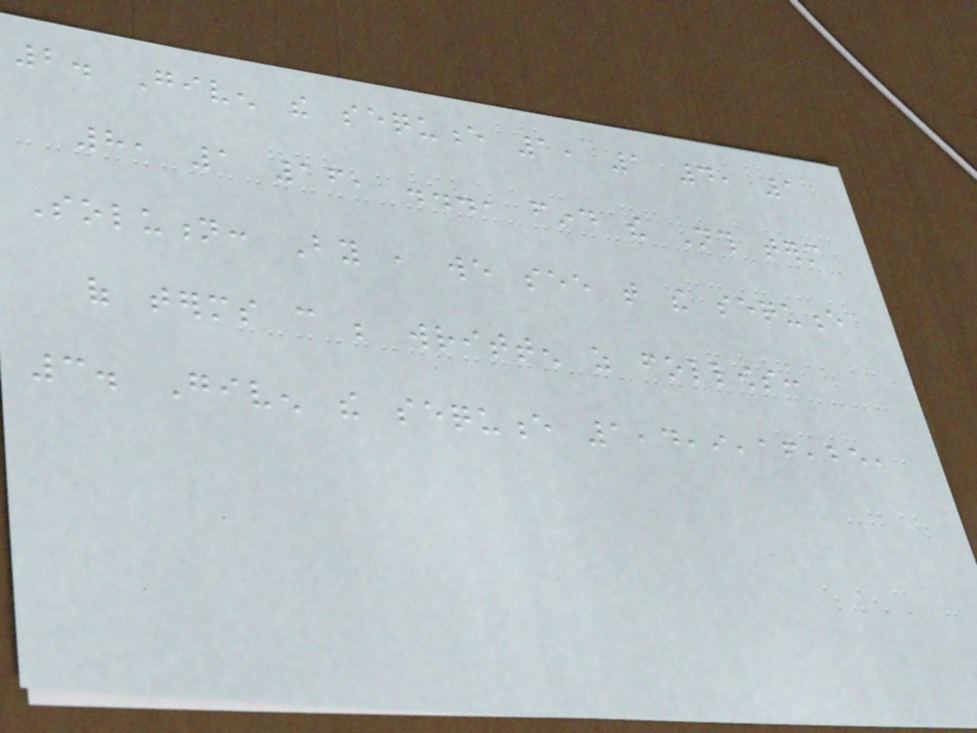2. Given the sequence 1, 1 4, 1
8, 1 16, ..., find the Nth term
Solution: By , we see that the sequence
of terms can be written as follows:
3. Given the sequence 1,4,9,16,25,
